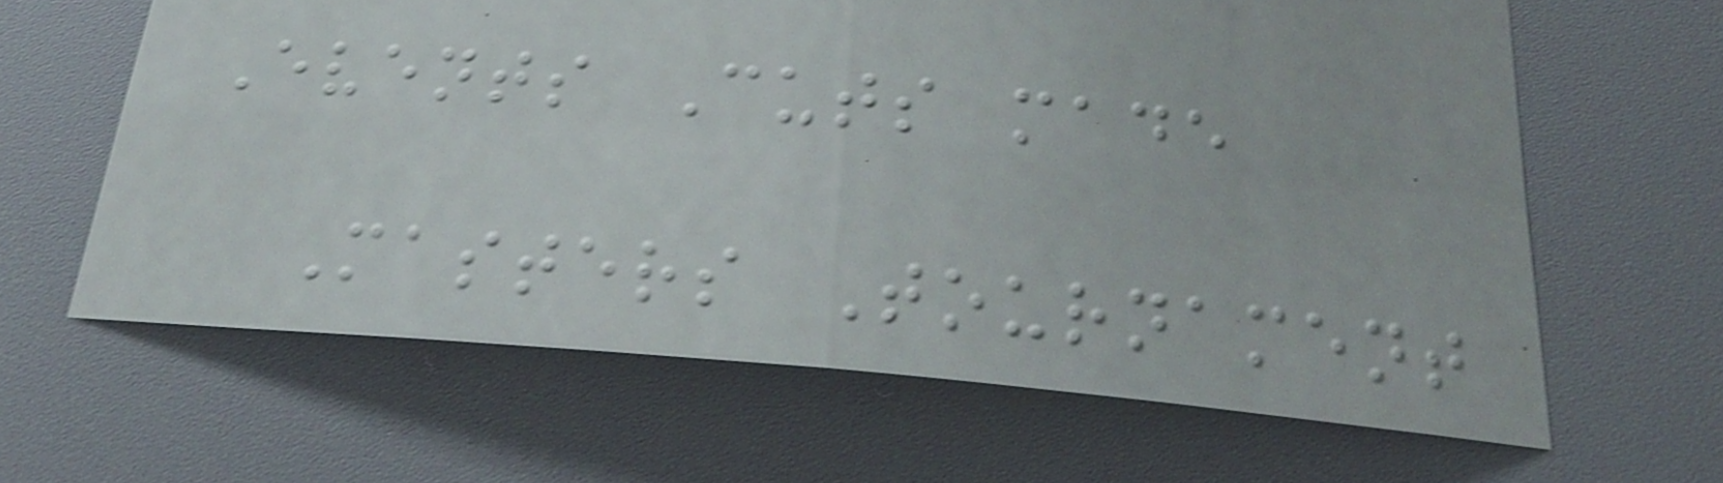Events Cuts made
Masters Tournament
